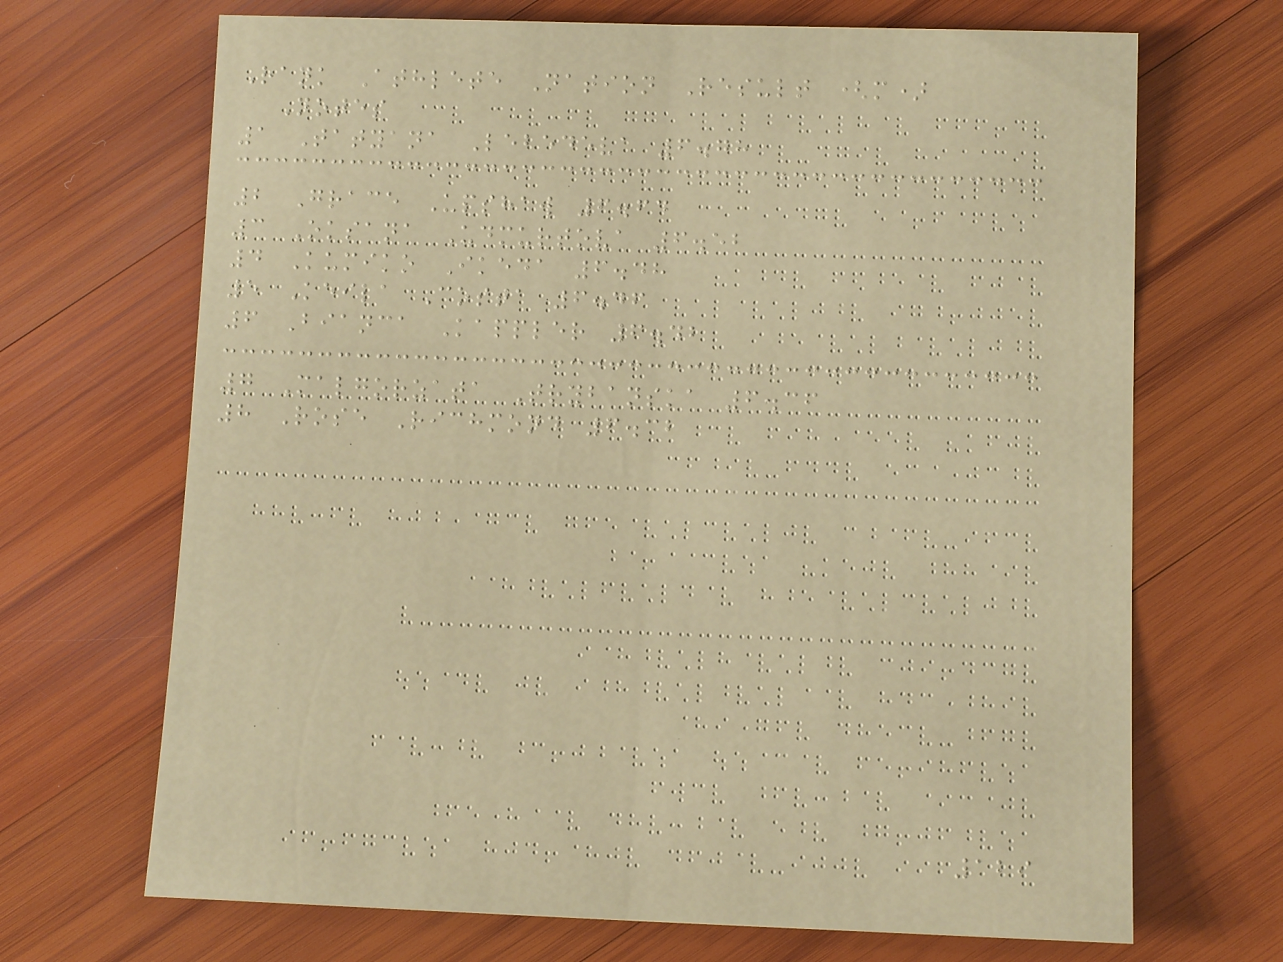Rank Athlete Nation Result (m)
Notes
1 Tatyana Lebedeva 6.78
2 Grace Upshaw 6.64
3 Oksana Udmurtova 6.52
4 Kumiko Ikeda 6.48
5 Keila Costa 6.46
6 Bianca Kappler 6.42
7 Malgorzata Trybanska 6.36
8 Rose Richmond 6.32
129
